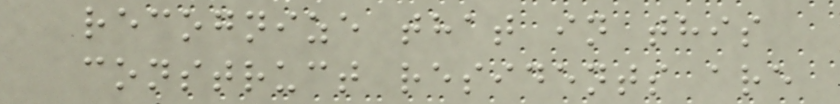recognize that in this
construct residents are
